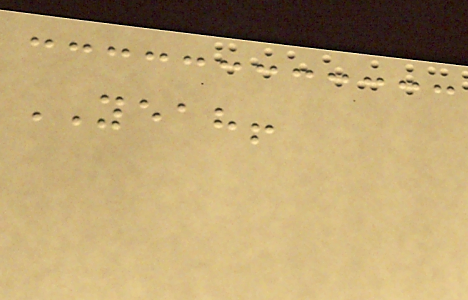YEAH!
